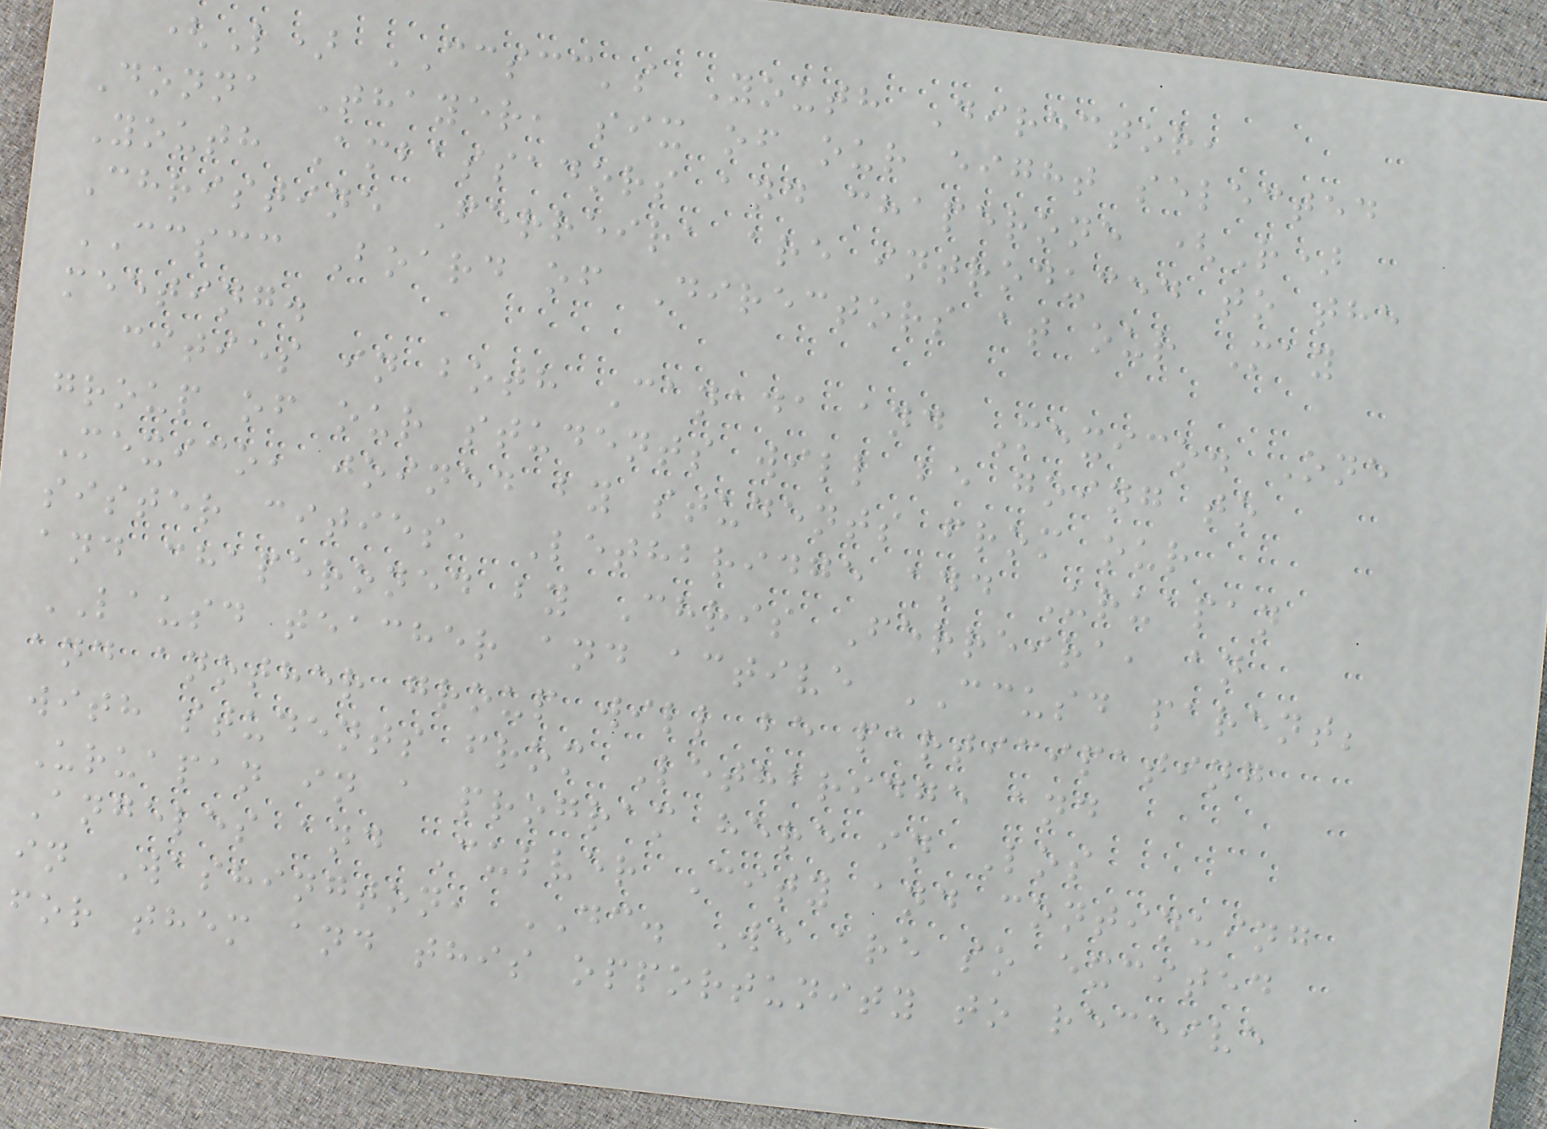(L) CCSCC's Youth Director,
Donna Thayer, six of our eight selected
Youth Ambassadors and chaperone (R)
Christine Ferreira are introduced to the
CCSCC Board of Directors at our May
meeting.
cities in both Canada and Mexico. One
group of our students will be going to
Mexico, joined by students from our
sister cities, Lethbridge and Uruapan
and chaperoned by Chris Ferreira, an
LAUSD teacher and active CCUSD parent;
and another group will be participating
with students from Lethbridge and
Uruapan in a program here in Los
Angeles and Culver City and continuing
in Washington, DC. We are so excited
for them and this opportunity to receive
